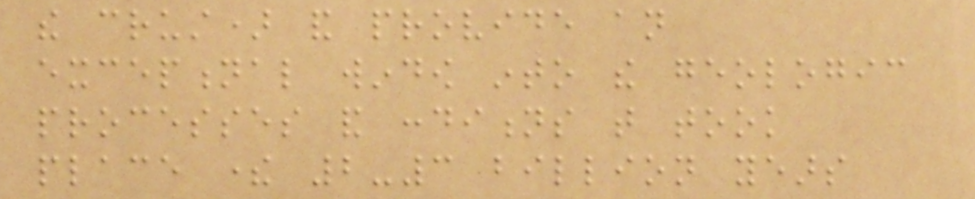the crust) and provide an
exceptional window into the geologic
processes and conditions that took
place there 2-3 billion years
